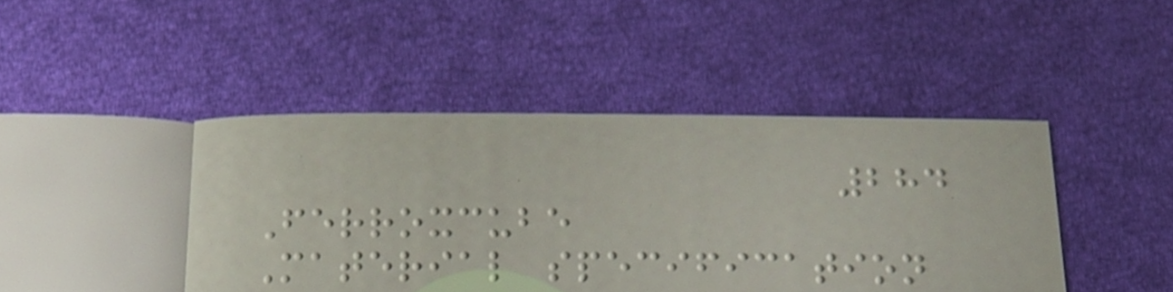284
Ferroxcube
Material specification
